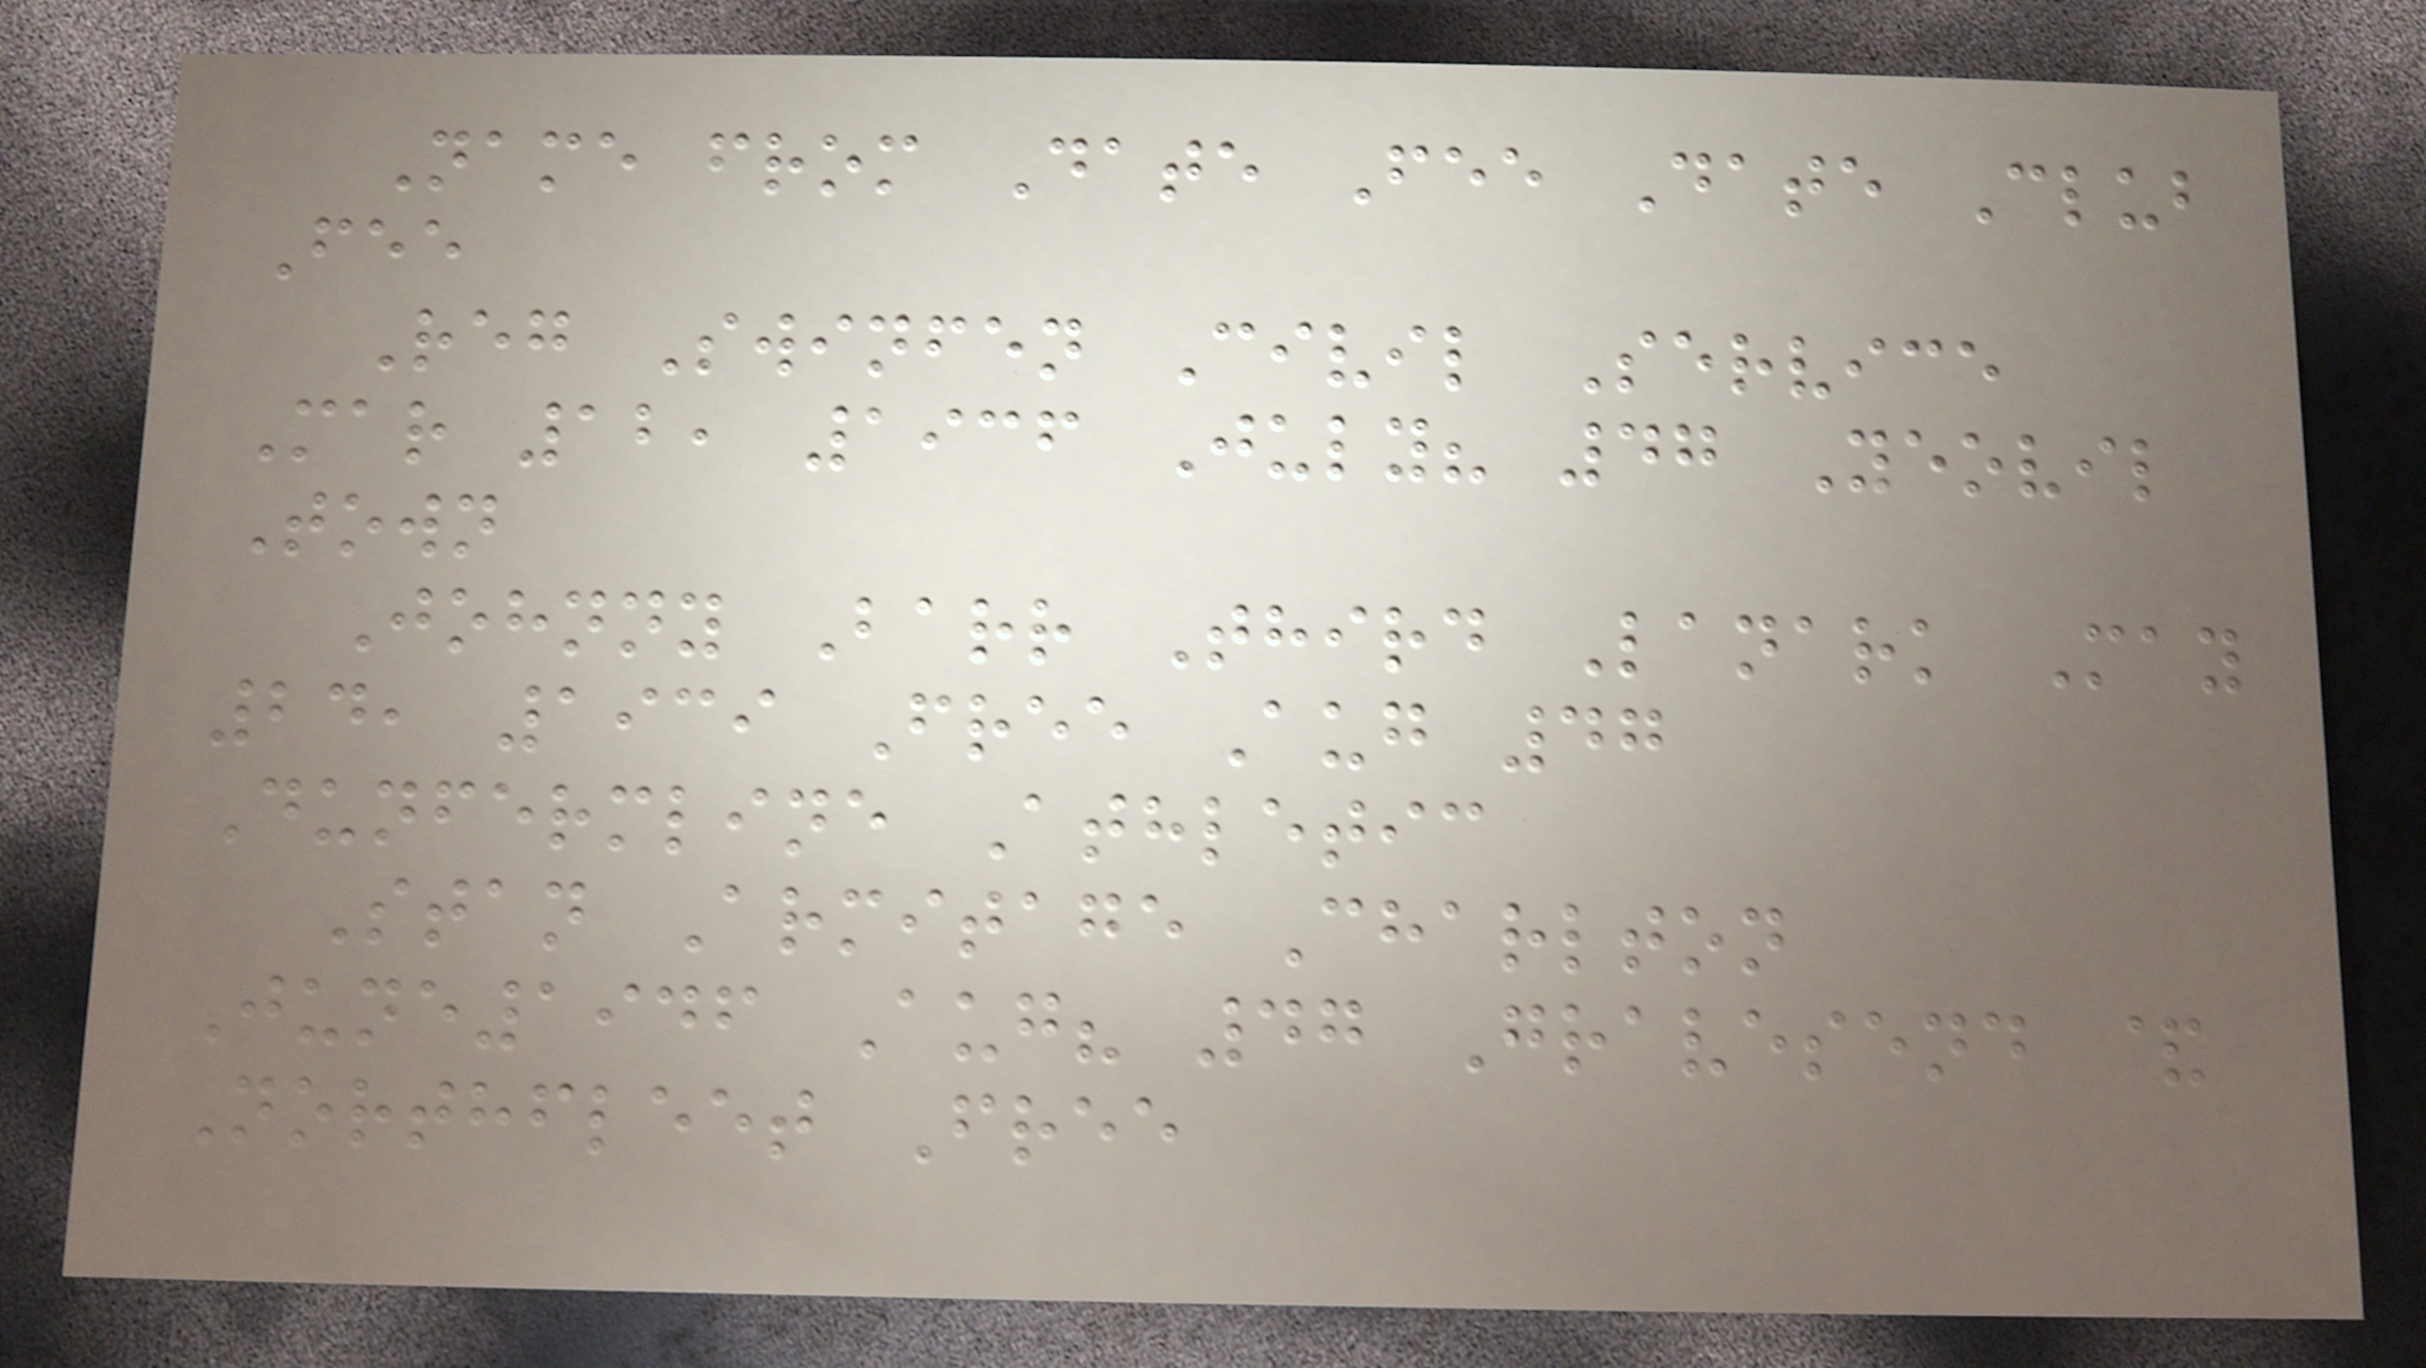Name from Date Fee Date Club
Fee
Reg Swinfen Civil Service
Mar 12, 1936 July? 47 Yeovil
Town
Johnny Barr Third Lanark May
24, 1939 Free Aug 47
Dunfermline Athletic
Stan Armitage Charlton
June1946 Aug? 47 Gravesend &
Northfleet Free
